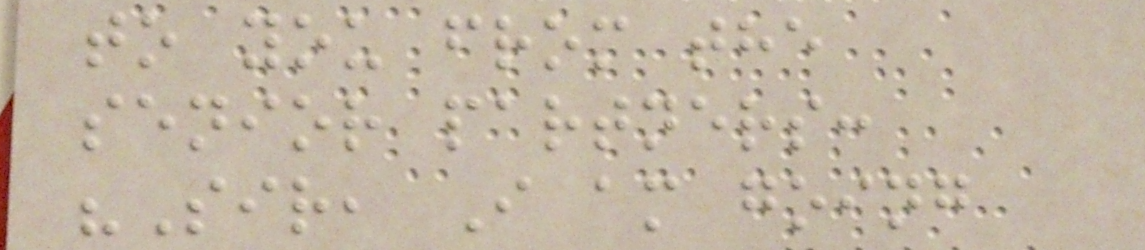to you from the
senior partners:
"Sir, I am going
